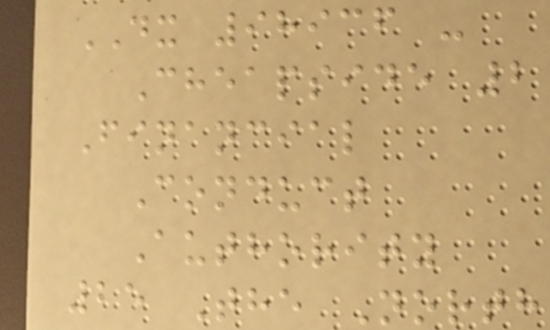DX 98936 -
Cheapside 2
Financial
Conduct
Authority
25 The North
